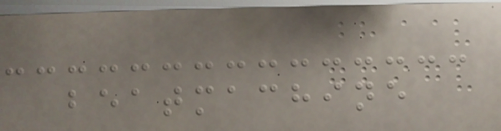beatmachine
